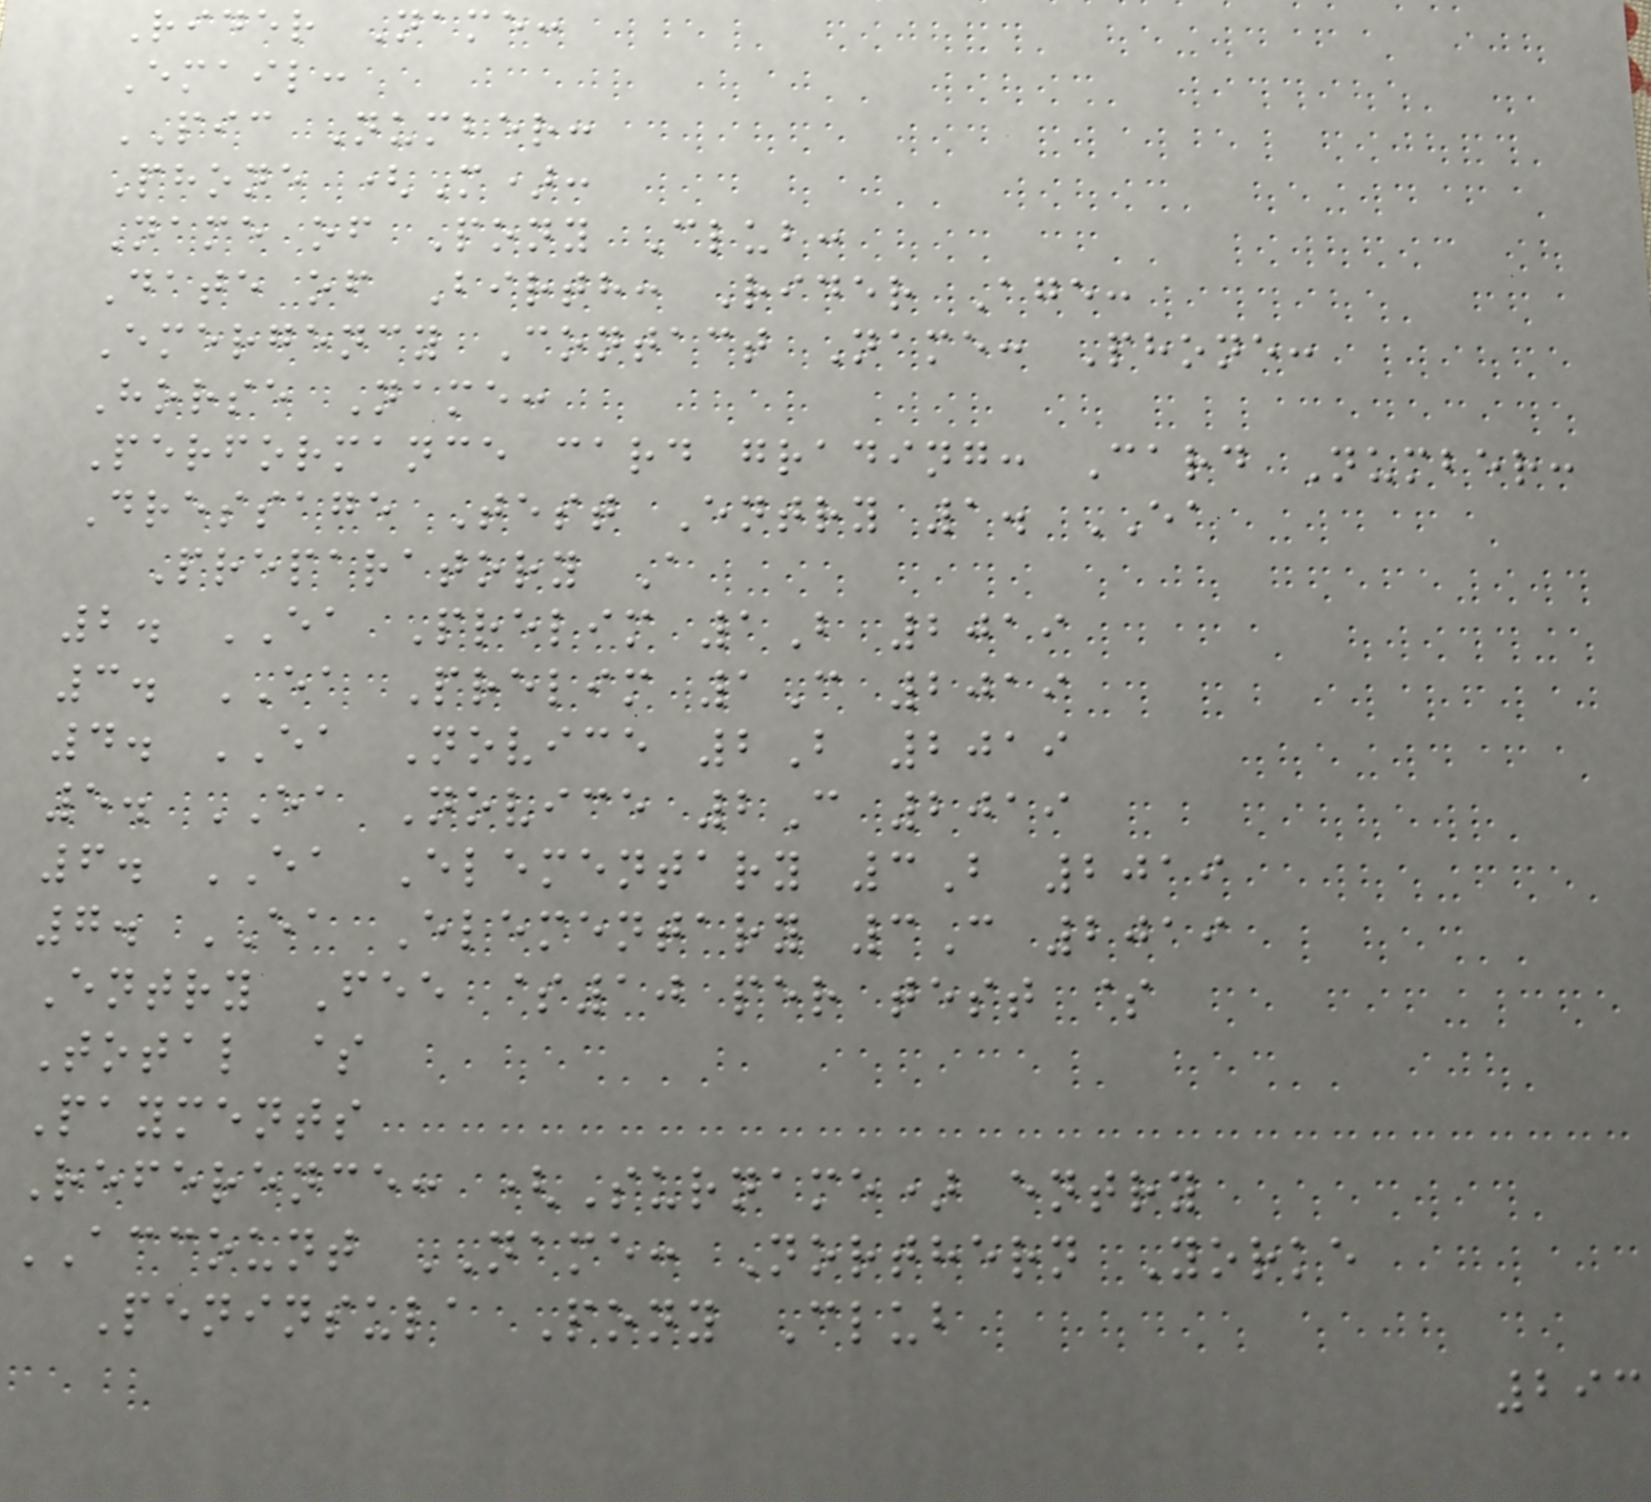Rider Name:
Email:
PIC Number:
Phone (M):
Name of Pony Club:
Date of Birth: Rider Age:
Emergency Contact Name: Phone:
Horse Name:
Performance card grading: Card Number:
Dressage Test Entry 1. EA
Preparatory A
2. EA Prelim 1B 2019
3. EA Prelim 1C 2019
4. EA Novice 2B 2019
5. EA Novice 2C 2019
6. EA Elementary 3B 2019
7. EA Elementary 3C 2019
Entry Fee $10 per test $
Total $
Payments
Reference: (Surname) entry
ACCOUNT NAME: Northern Yorke
Peninsula Pony Club
293
